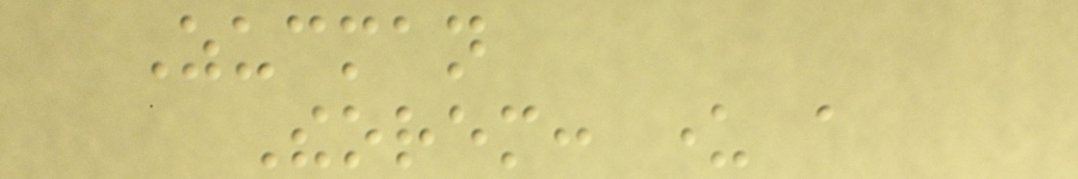Zucman
Theorem: under a
